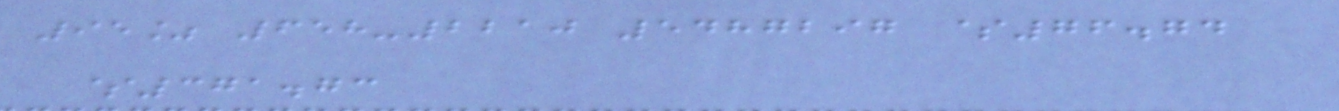95% 658-2210 5487297 $76.74
$371.73
